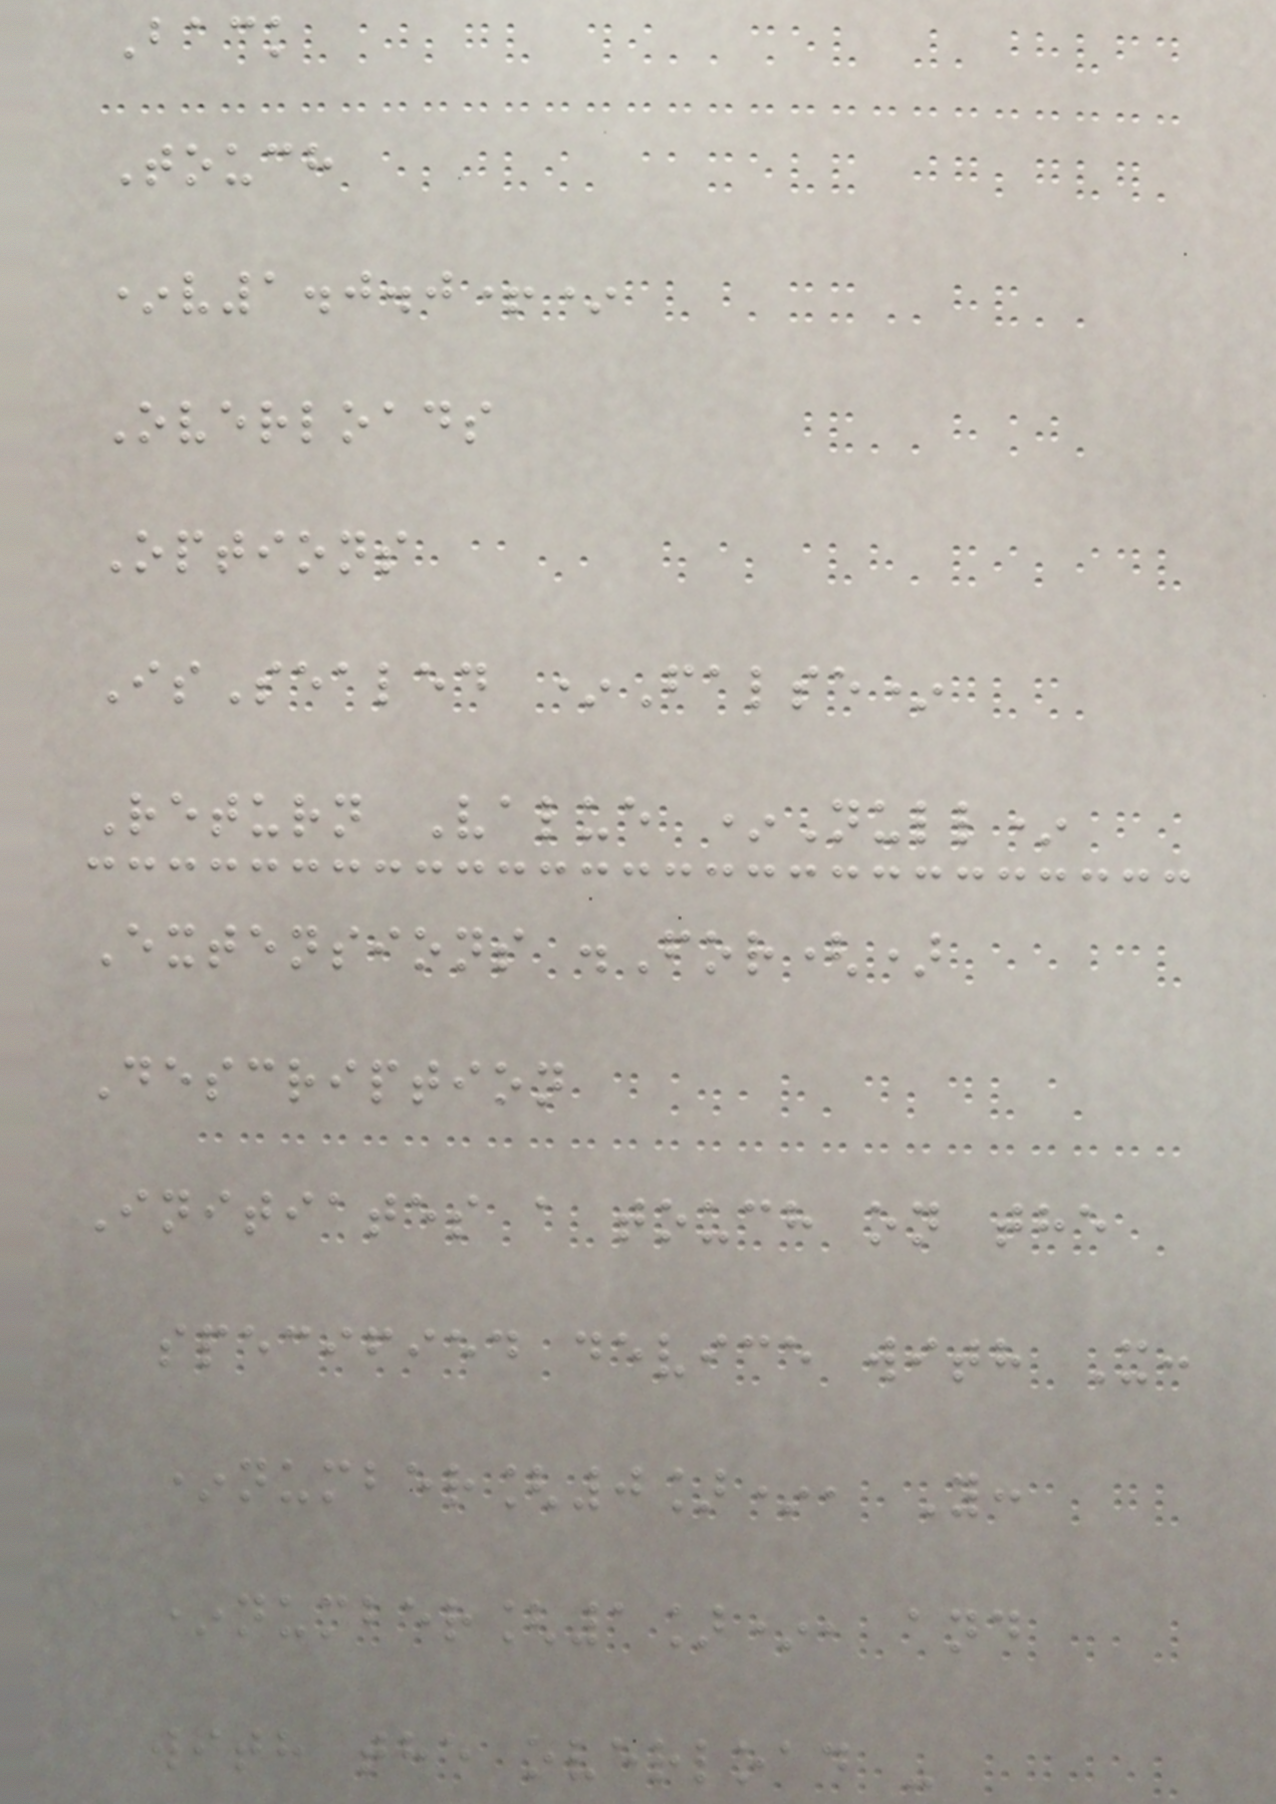Back
Touch
*v1.0.0+*
Overloads
Options
IsSealed *False*
Return Value *Null*
Extensions .For()
Description
Initiates a touch on the
specified device with X:
*number[0]*, Y:
*number[1]*, and
with the overload -
